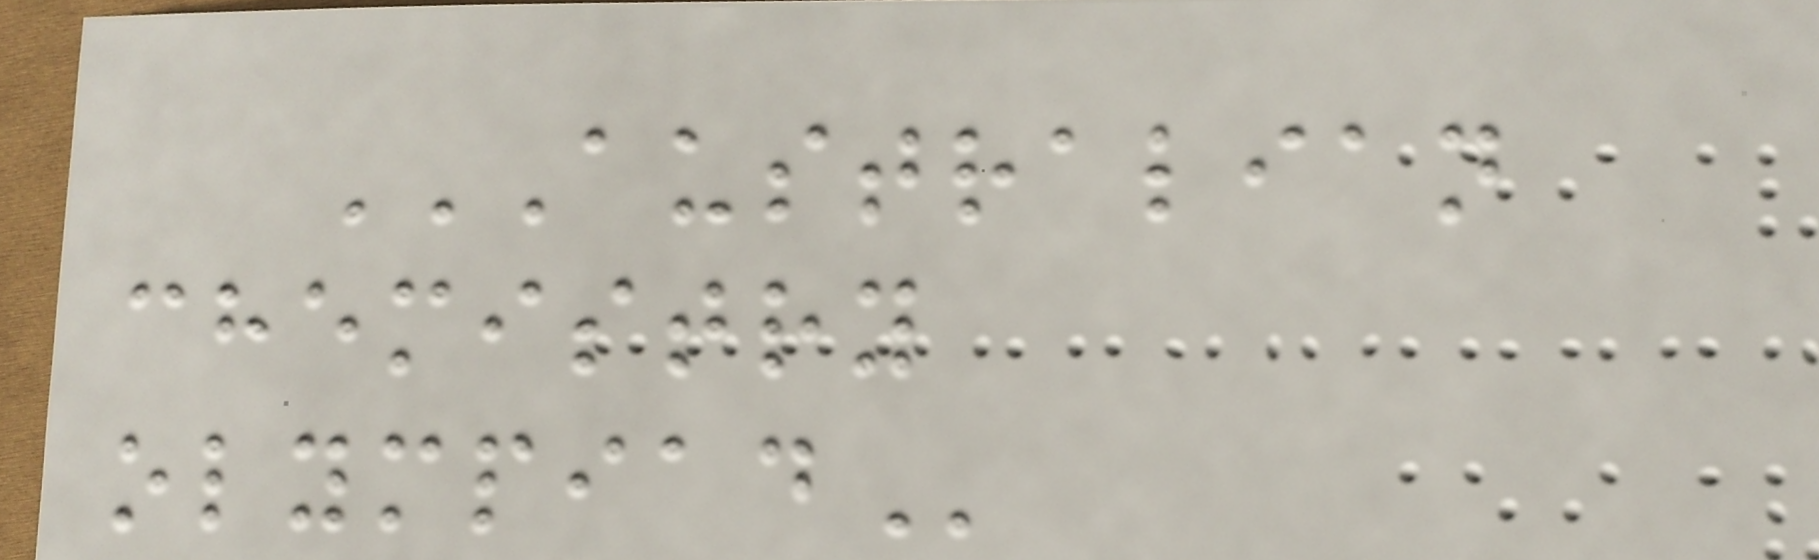AUSTRALIAN
CHEMISTRY
OLYMPIAD
